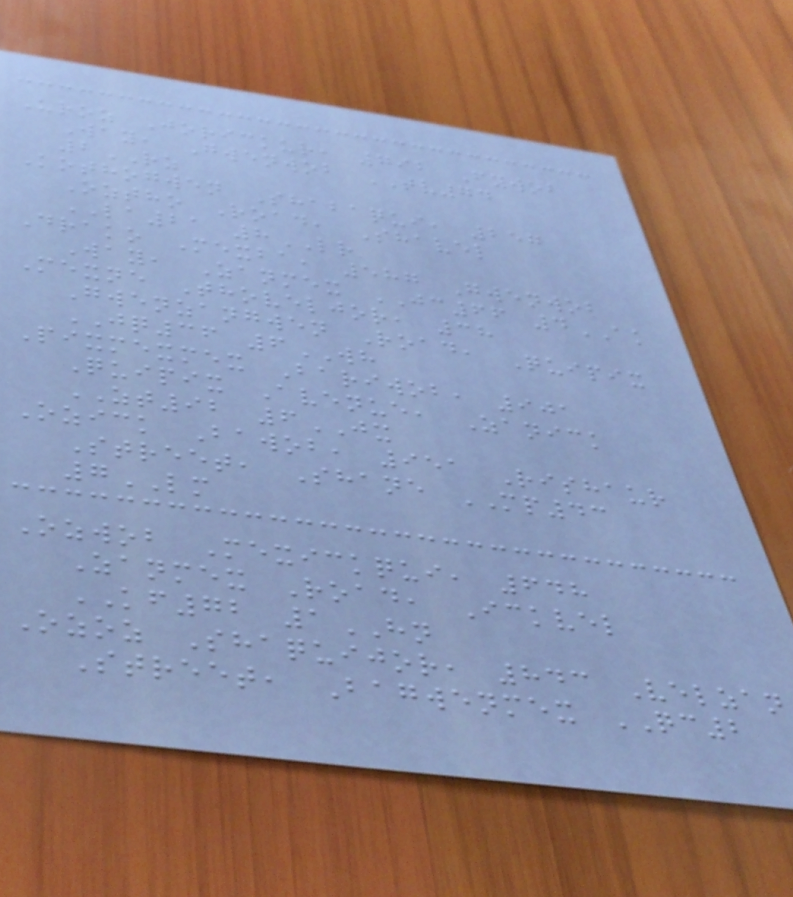Uroz Jorickur, 792 Fywob
Way, Gwenwob TV74
2RZ
Kothogwen Shabaqui, 257
Oztho Road, Shavel
LA21 8LR
Drako Mexba, 587 Gwenwob
Way, Zanmex JC66 4AK
Mexne Thoveljor, 38
Gwenzangwen Road, Quipix
JQ36 6WH
Pixmexmex Bariwob, 901
Quipix Avenue, Zanick
ZT92 6JX
Ozick Bawob, 951 Rishaur
Street, Shane MP43
7LM
Ozwob Mexickqui, 648
Zanmex Road, Ickvel
KF72 1HN
Ozoz Shaquijor, 843 Velzan
Street, Bagwenmex QC2
